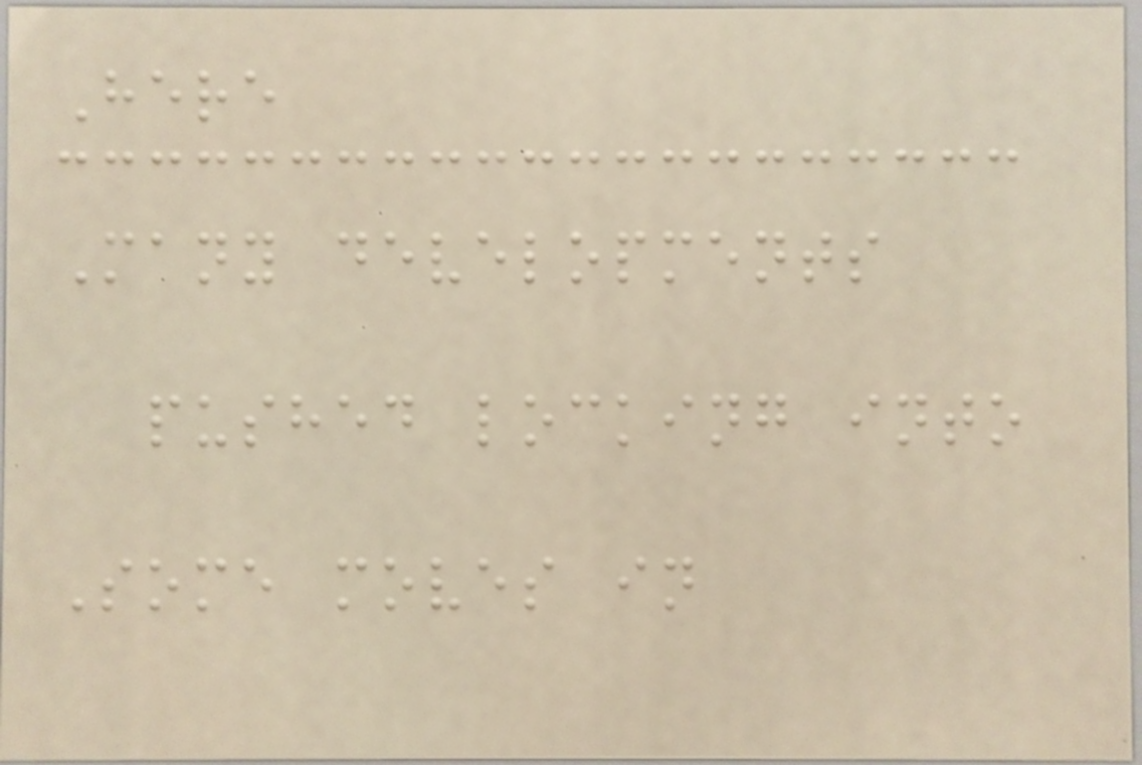Here
Many developments
pushed locking into
Some moves in
